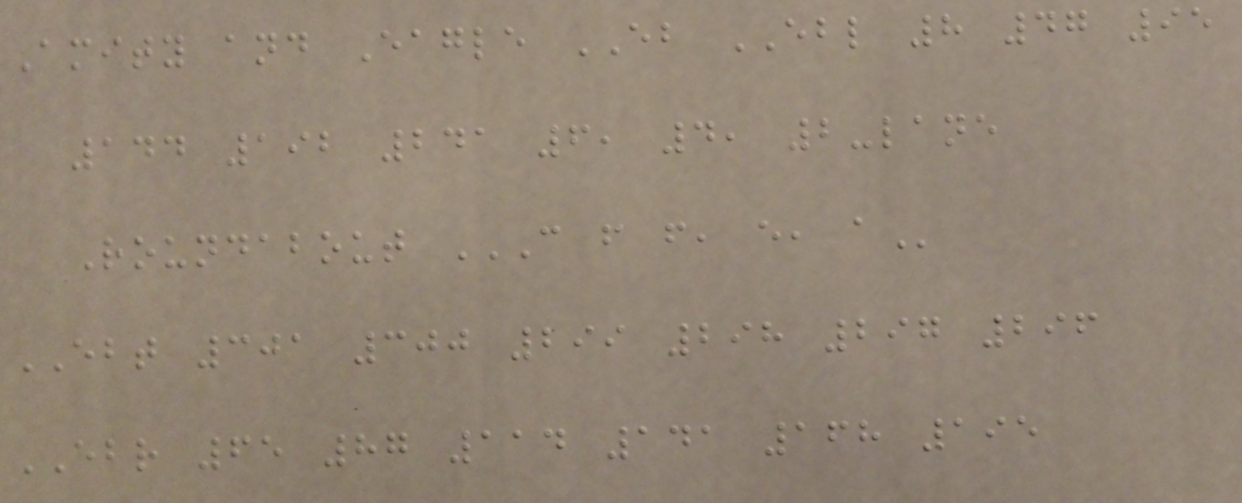Amity and Eagle EB EBL 8 47 95
144 192 241 6, 4, 2-lane
Roundabout C F F, E, A
EBT 301 300 299 298 297 296
EBR 65 87 114 141 168 195
